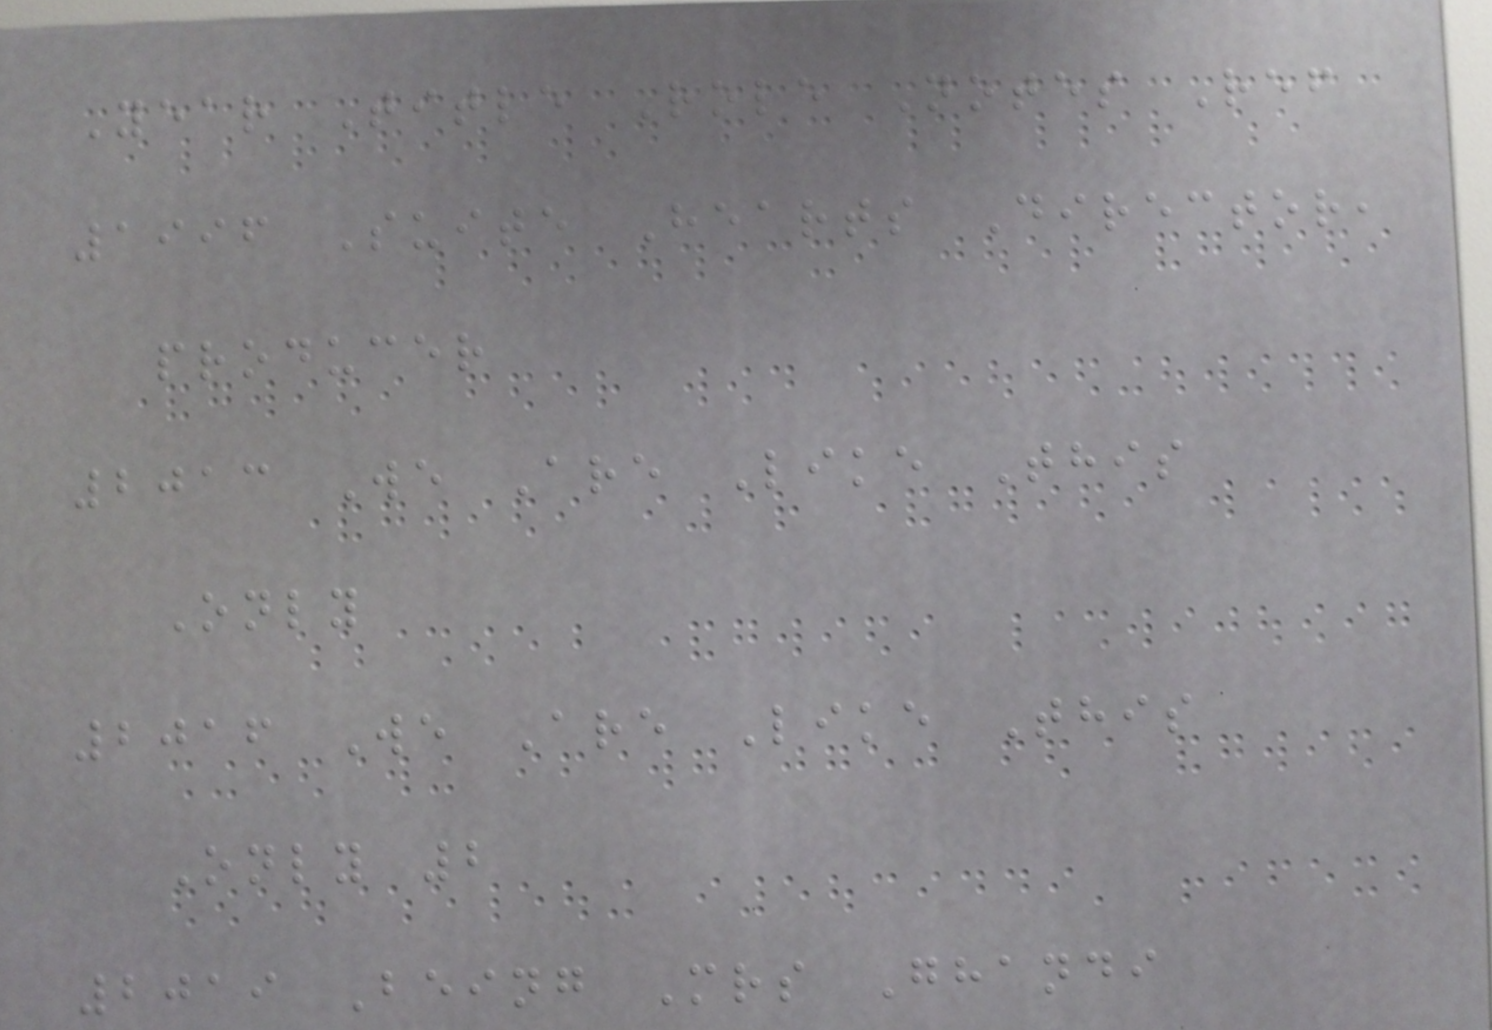Year Title Role Notes Ref
1996 Suite Hearts Director,
producer
2013 We Are Like This
Only
2016 We Are Like This
Only 2
2019 Being Mrs Ghandi
